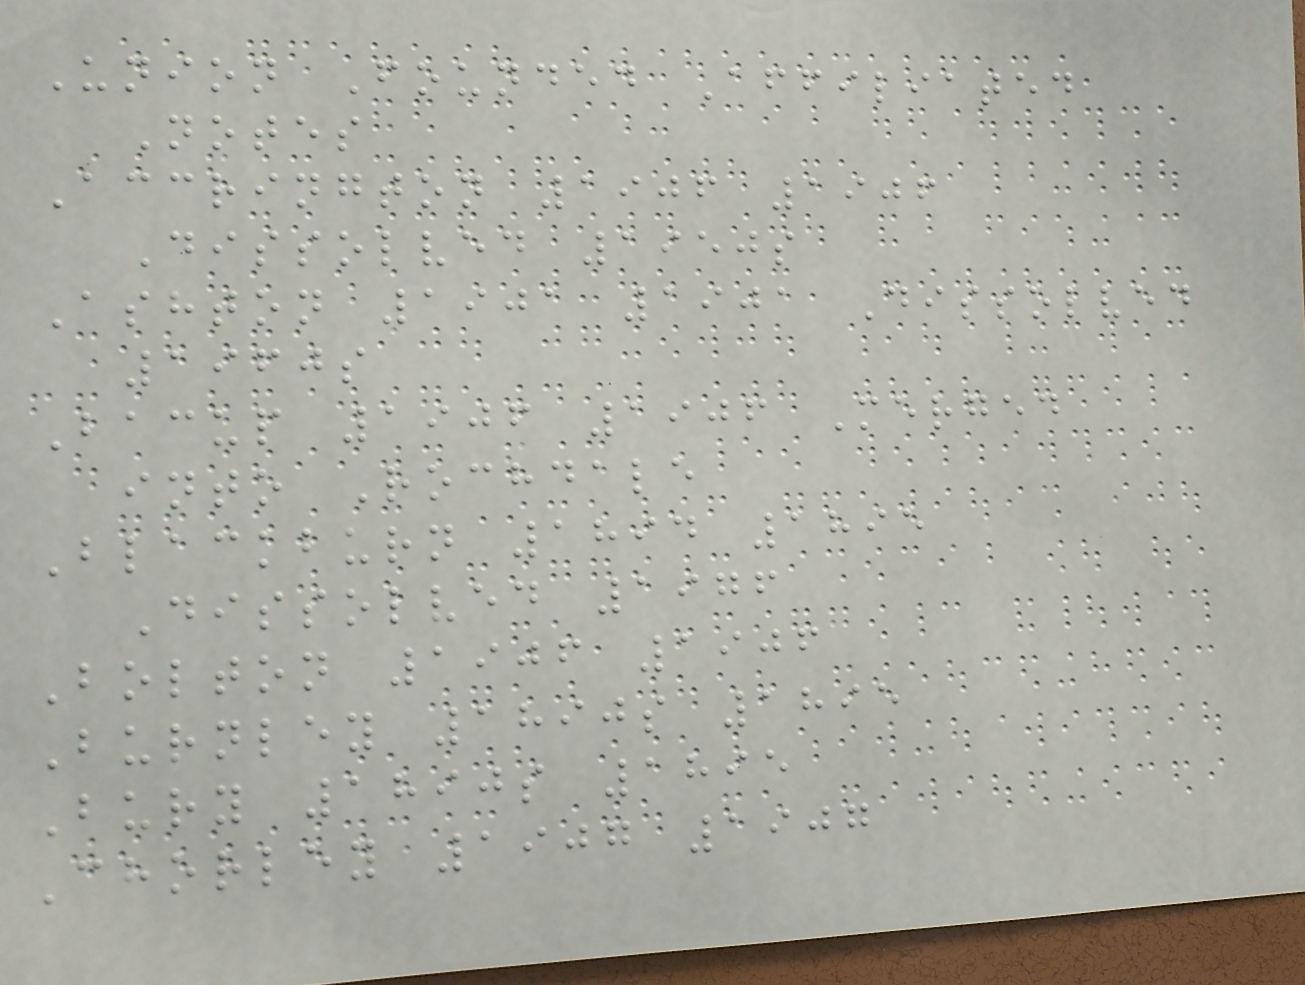Union Founded Affiliated
Notes
Accrington 1906 1906
Dissolved 1950s
Ashton 1901 1901 Dissolved
1960s
Bacup 1906 1906 Merged
into Rochdale
Blackburn 1894 1895
Dissolved 1976
Bolton 1906 1906
Burnley 1890s 1895
Bury 1890s 1895
Chorley 1907 1907
